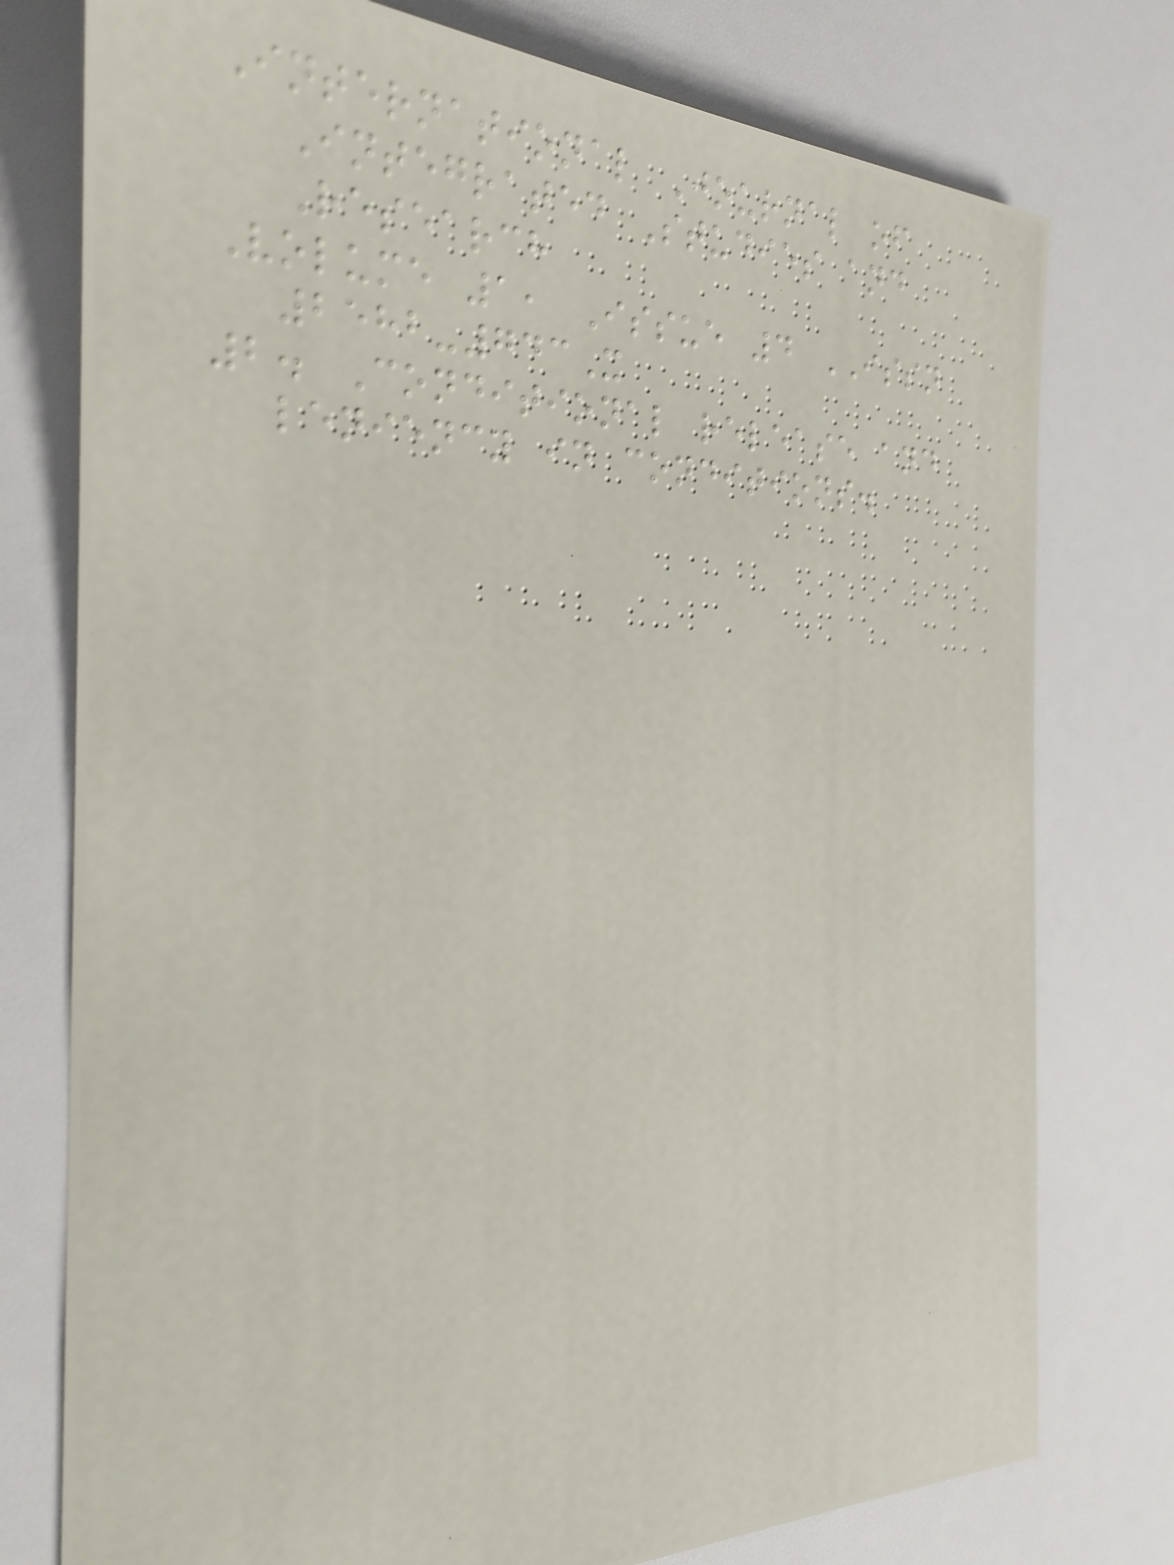International Journal of
Integrated Studies and
Research
Volume 1, Issue 4 ISSN
2582-743X
2. Conditional release and
leniency in conditions.
